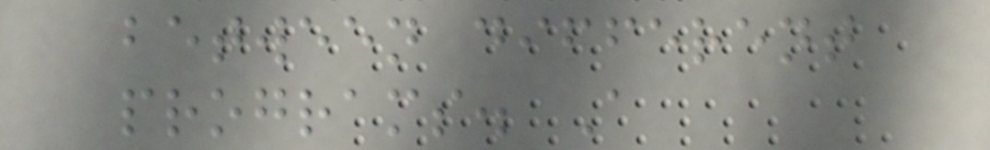between different
programs. A
